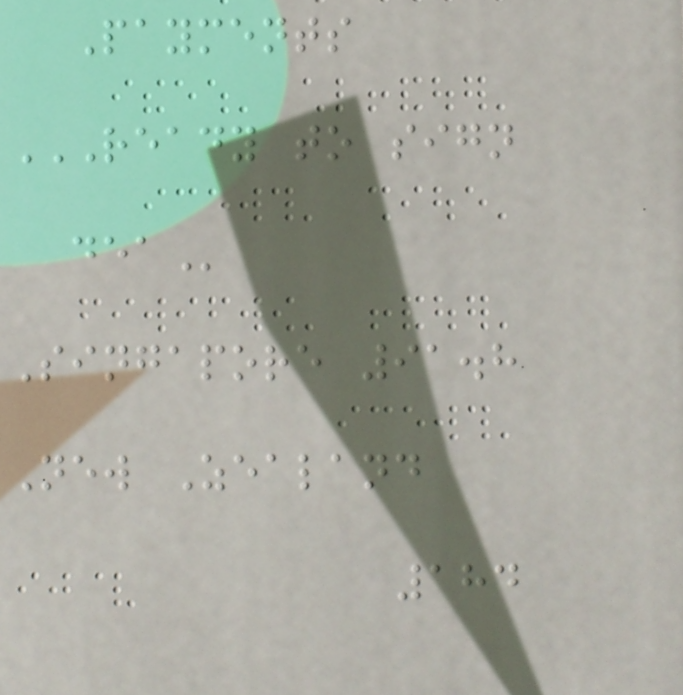Payments
READY TO SIGN
DEA
Singapore 91.8
New Zealand
184
